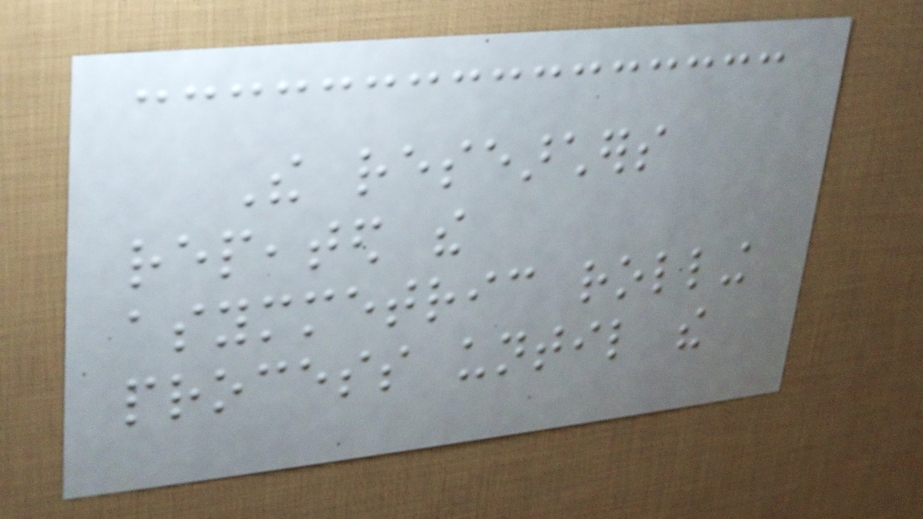The researchers
repeated the
asymmetric rolling
process until the
